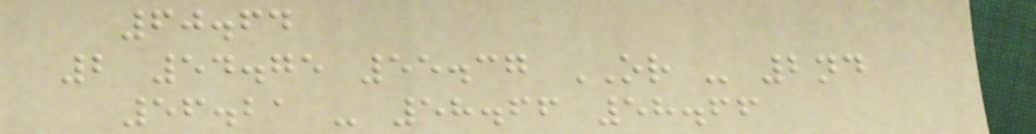60.64
2 54.75 55.37 OR - 2nd
56.21 - 58.66 58.66
